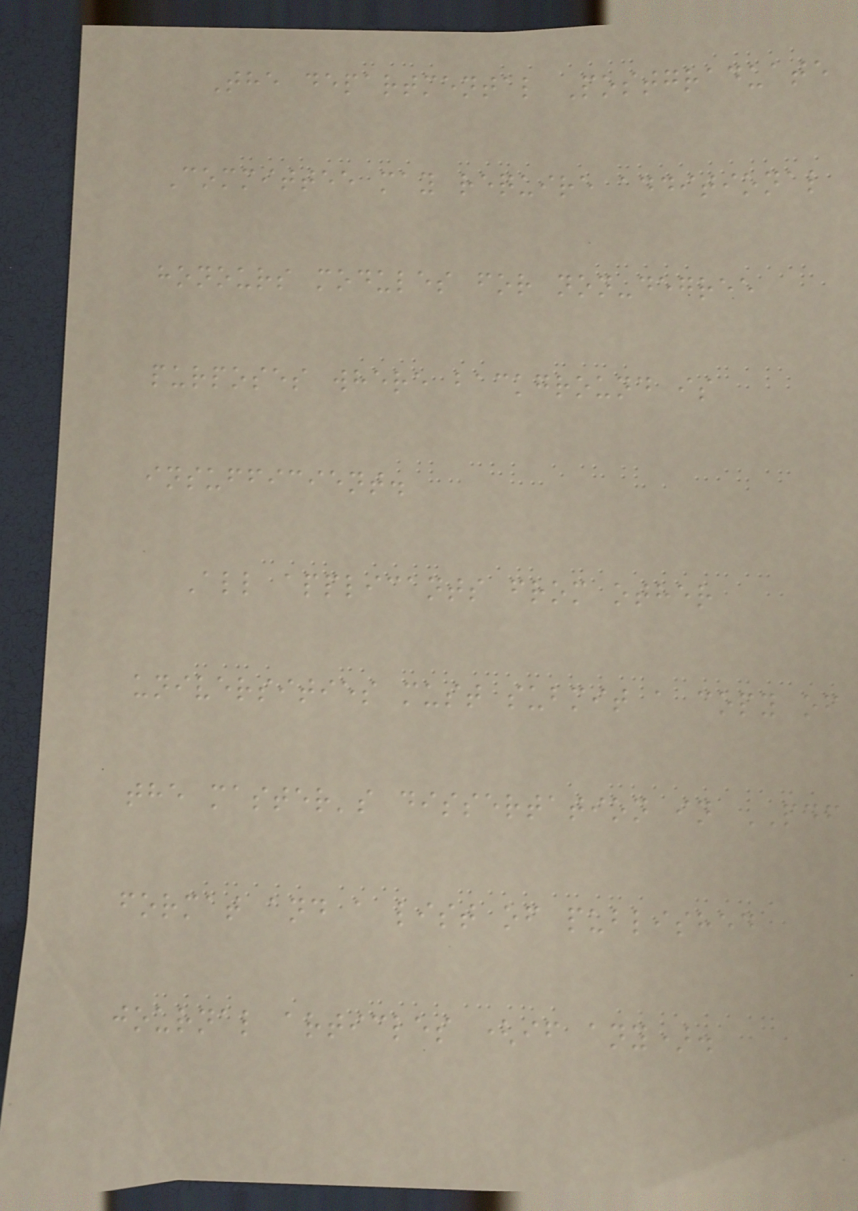The departmental Postgraduate
Committee may require additional
honours modules for non-degree
purposes where background is
insufficient.
All applicants from other
universities must submit a copy of
the master's dissertation in PDF
format and a list of published
journal articles (if any).
